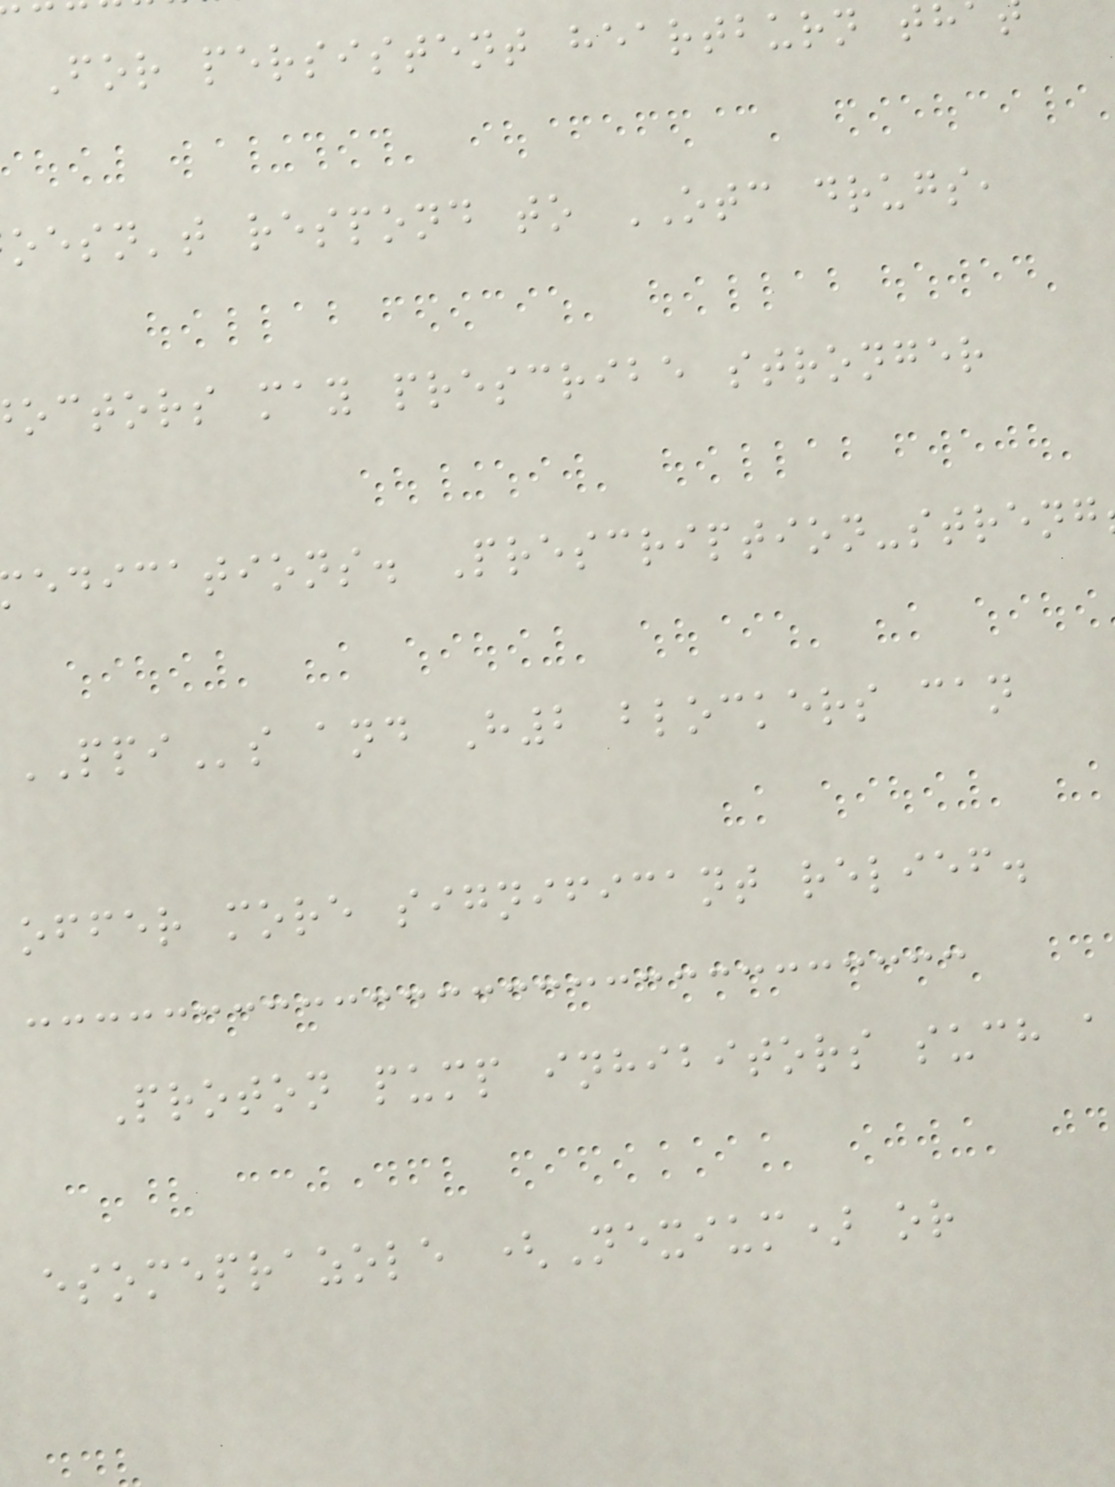For persistent heartburn th
oesn't respond to OTC drugs,
octors may prescribe stronger
edications. Prescription-streng
PPIs and H2 blockers can
offer more significant relief.
Proton pump inhibitors such a
esomeprazole (Nexium) or
